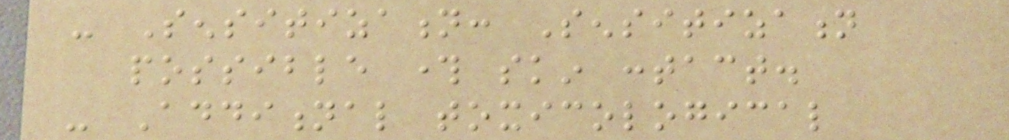- Sensitization: Sensitization
possible through skin contact.
- Additional toxicological
